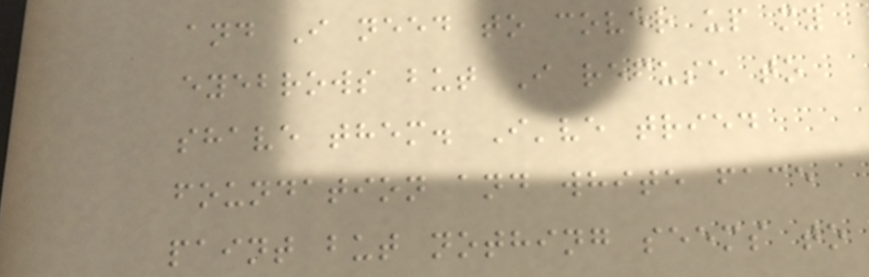and I need to cover up my
eyebrows but I refuse to
shave them. I've tried
foundation and white face
paint but nothing seems to
